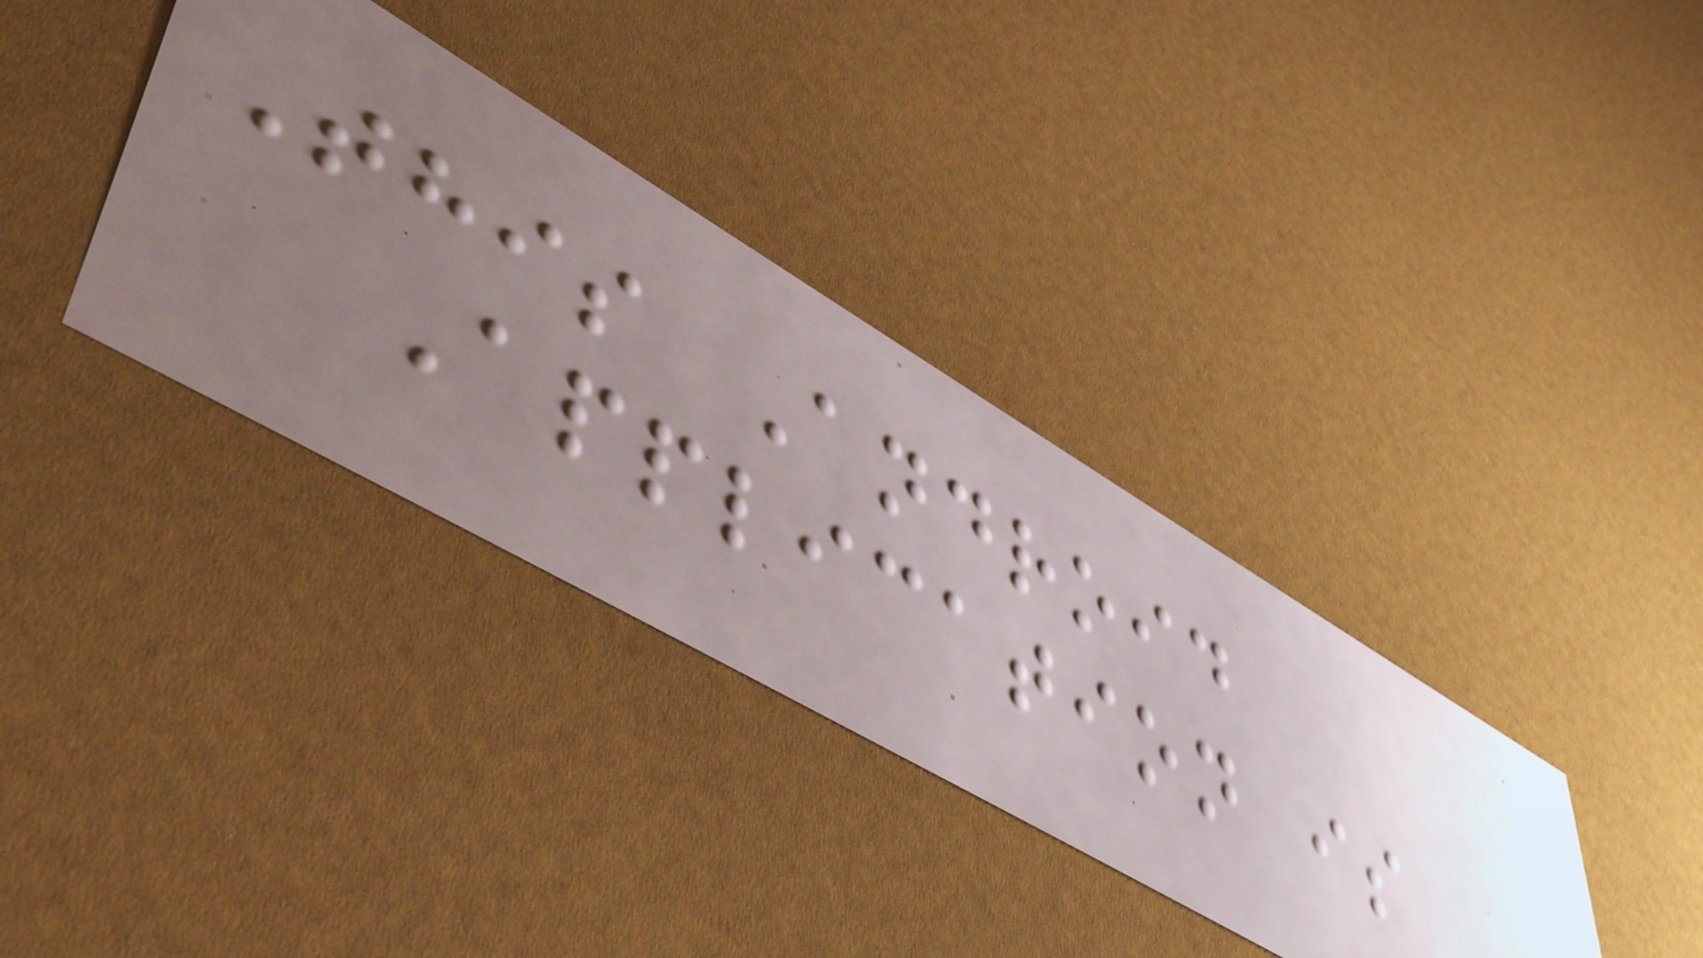This Android
Application is
